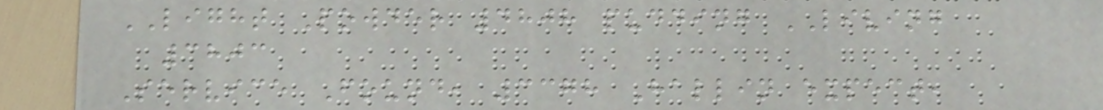LIGHT Powder 4808 pudding LIVING
3803
Service Found, 3378 Hallin expect,
